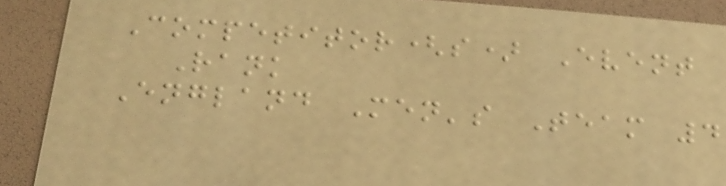Competitor(s) Event
Rank
England Men's Team 4
